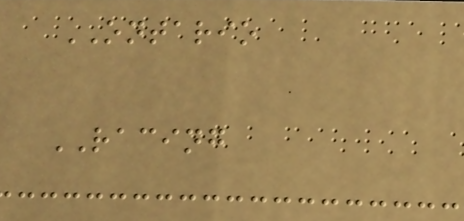ONTARIO
RACING
